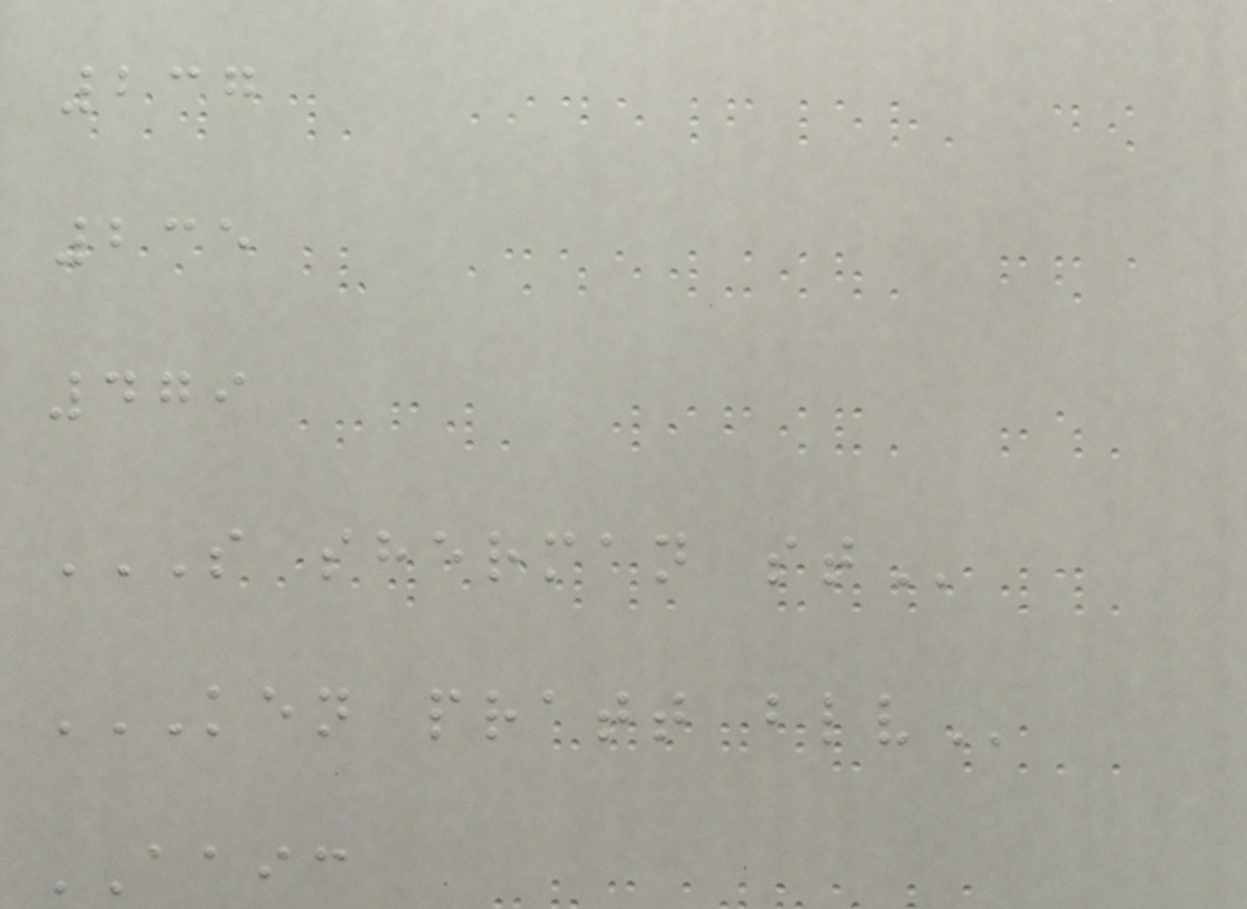237
235
479
S SHERMAN ST
KEN PRATT BLV
AAIC
